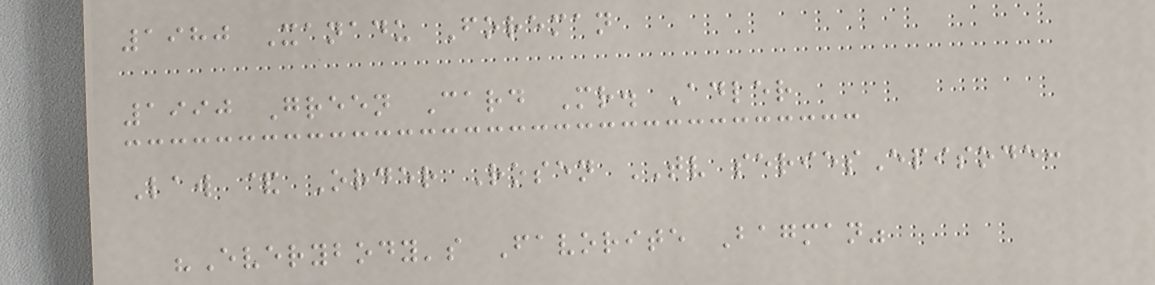1980 Xanadu Foreman
1990 Green Card Mr. Adler
Law & Order Rosen TV seriesEpisode:
"Everybody's Favorite Bagman"
